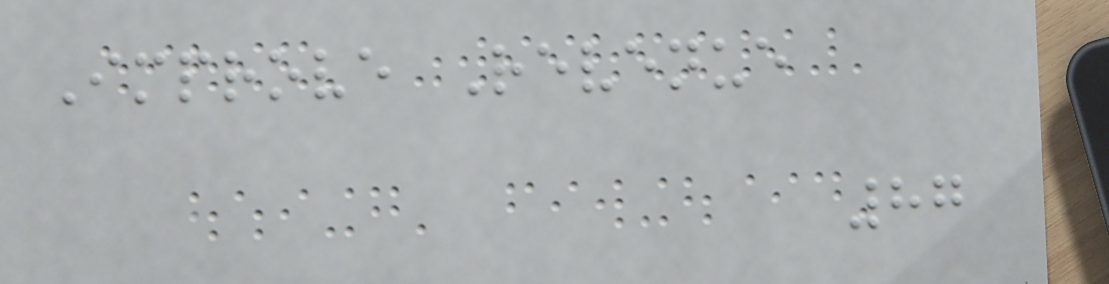Improve Revenue
87
